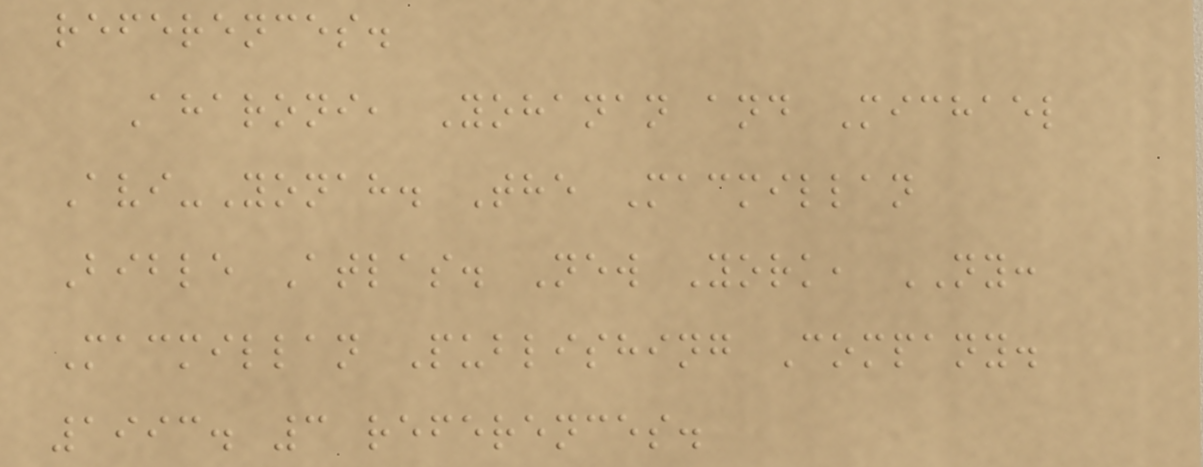references.
Aharoni, Yohanan and Michael
Avi-Yonah. The Macmillan
Bible Atlas. New York, NY:
Macmillan Publishing Company.
1993. 3 references.
